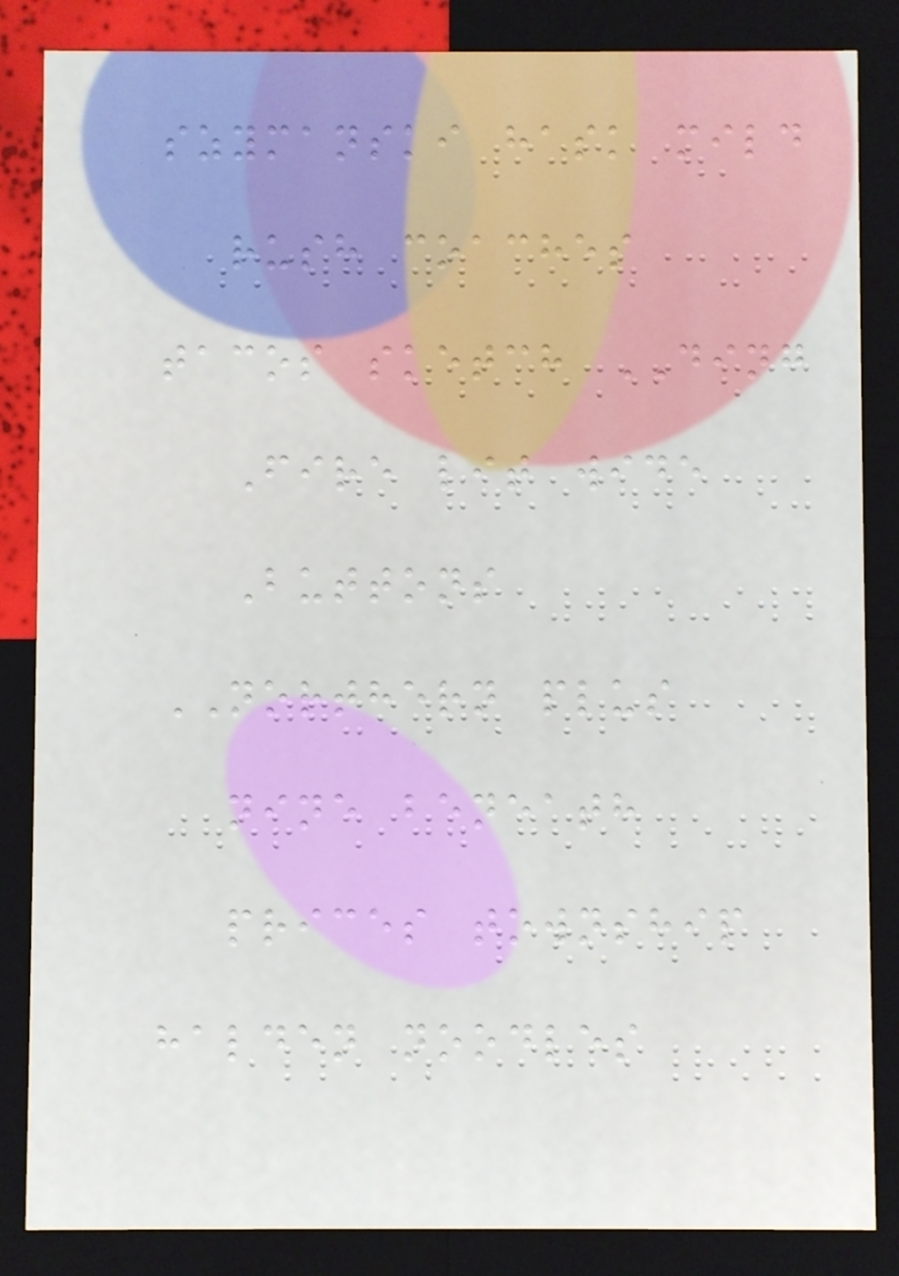szymanski hask mild
rush coaches
tacos sketch DING
Fire lit wide
Buttons
NORTHERN plus
nine beneath
prices township
halden noodles
